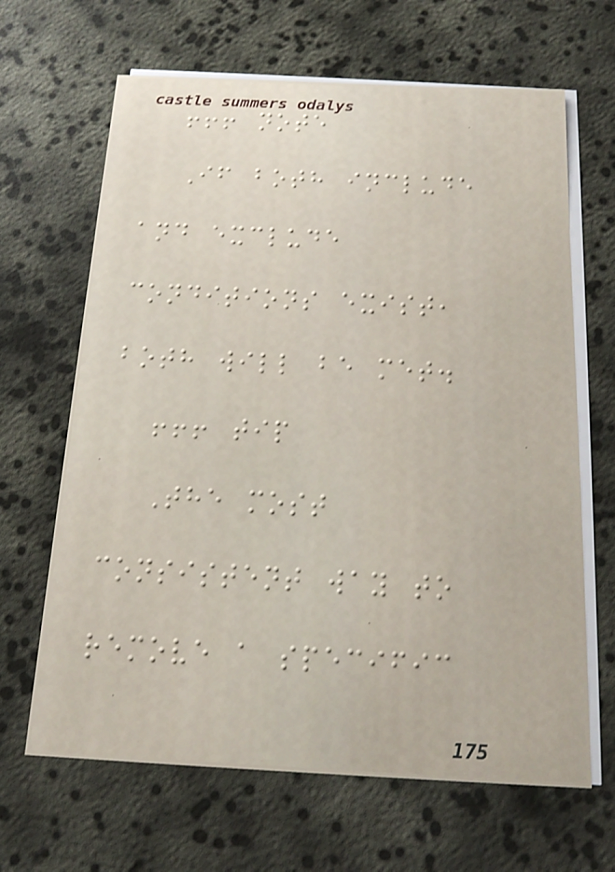!!! note
If both include
and exclude
conditions exist,
both will be met.
!!! tip
The most
consistent way to
remove a specific
